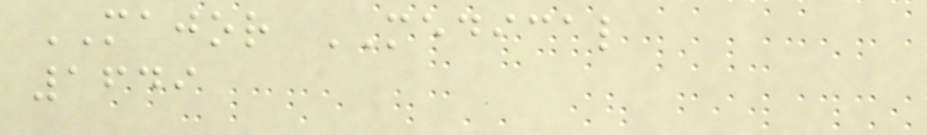MAJOR MEDICAL
1649
